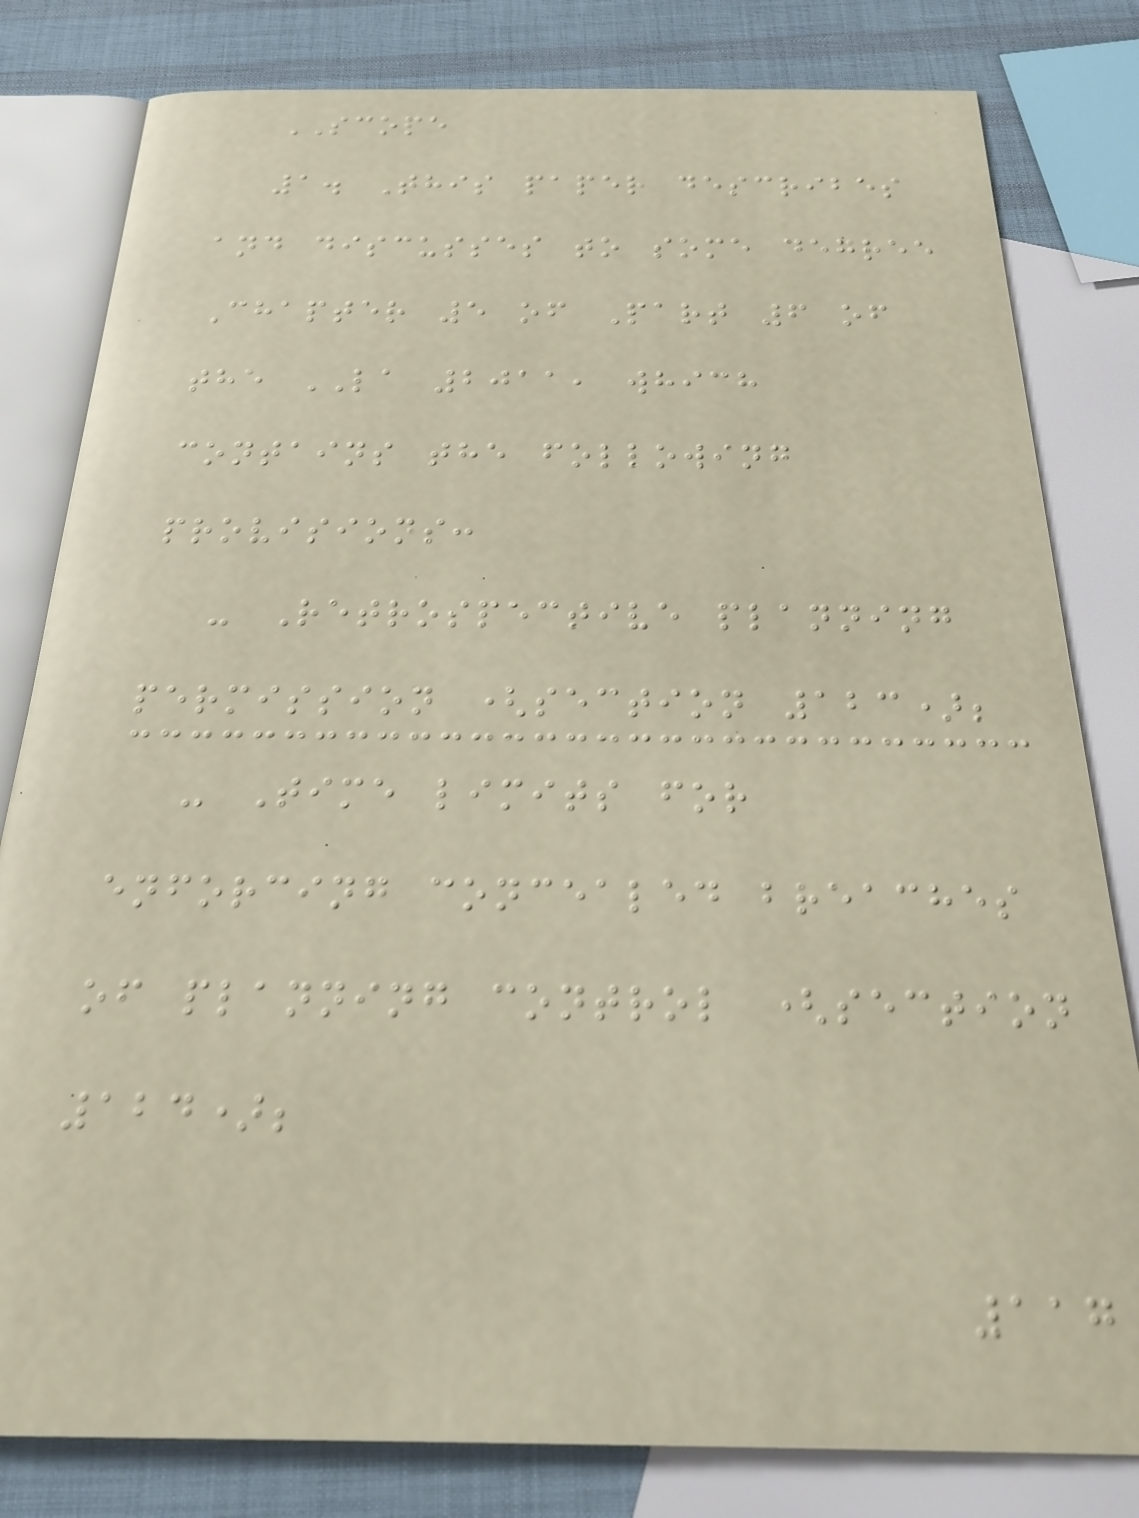SCOPE
1. This paper describes
and discusses to some degree
Chapter 5 of Part 6 of
the LA 2011, which
contains the following
provisions:
- Retrospective planning
permission (section 123);
- Time limits for
enforcing concealed breaches
of planning control (section
124);
117
